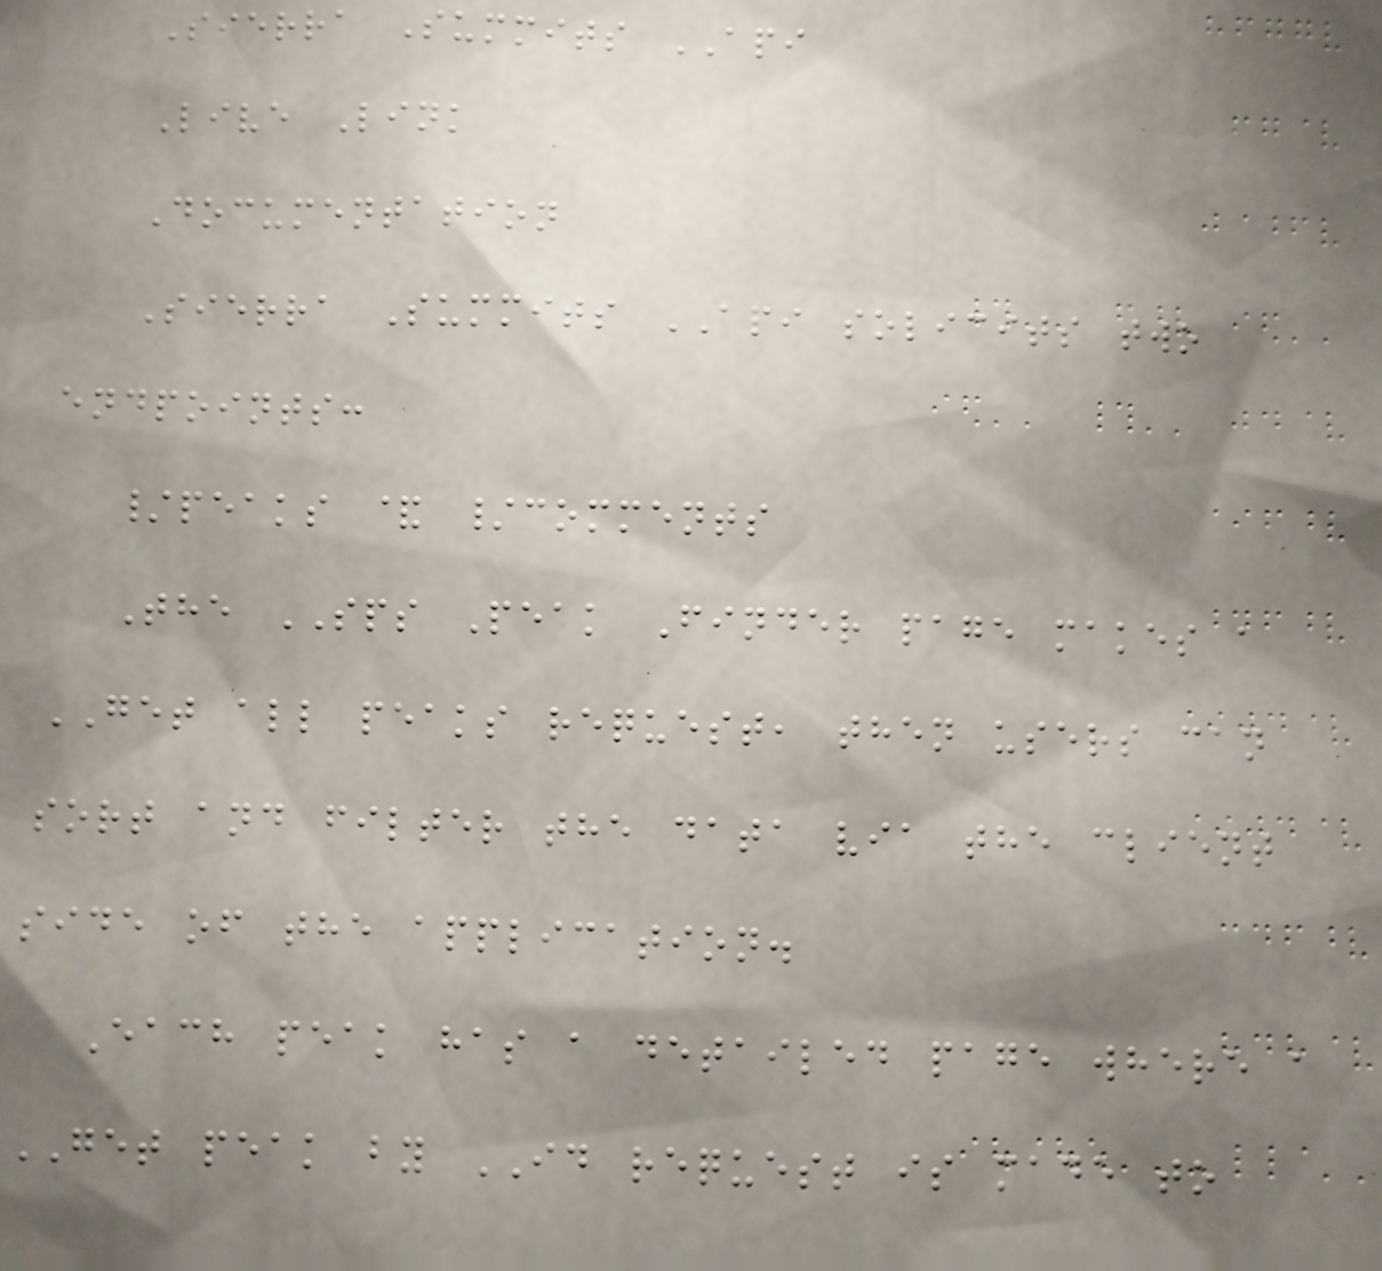Sierra Summits API
Live Link
Documentation
Sierra Summits API solicits two
endpoints:
/peaks & /comments
The SPS Peak Finder page makes a
GET all peaks request, then users can
sort and filter the data via the client
side of the application.
Each peak has a detailed page where a
GET peak by ID request is made to
